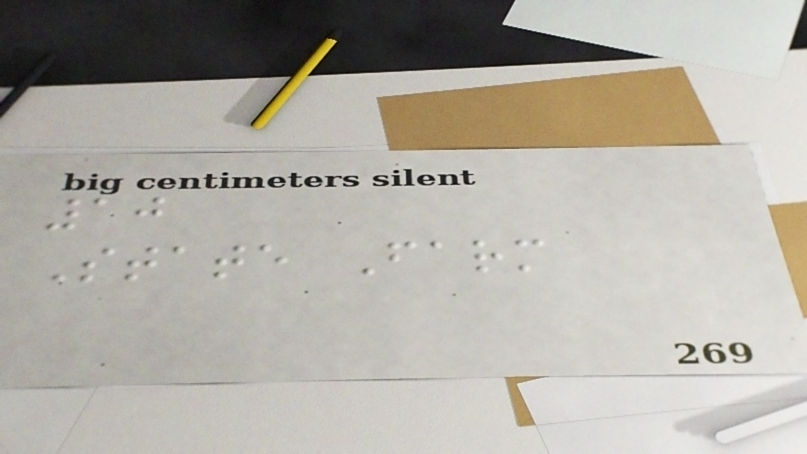10
State Farm
